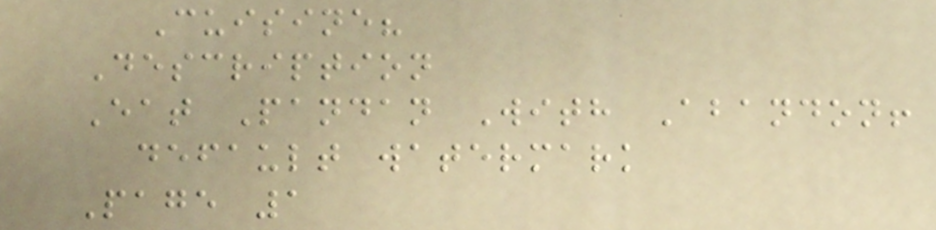Cuisine?
Description
Eat Pandan With Abandon!
default watermark
Page 1
